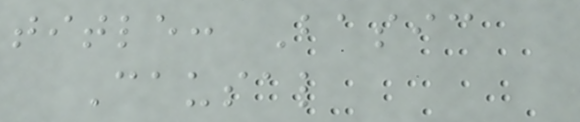title: Basic
Causal
